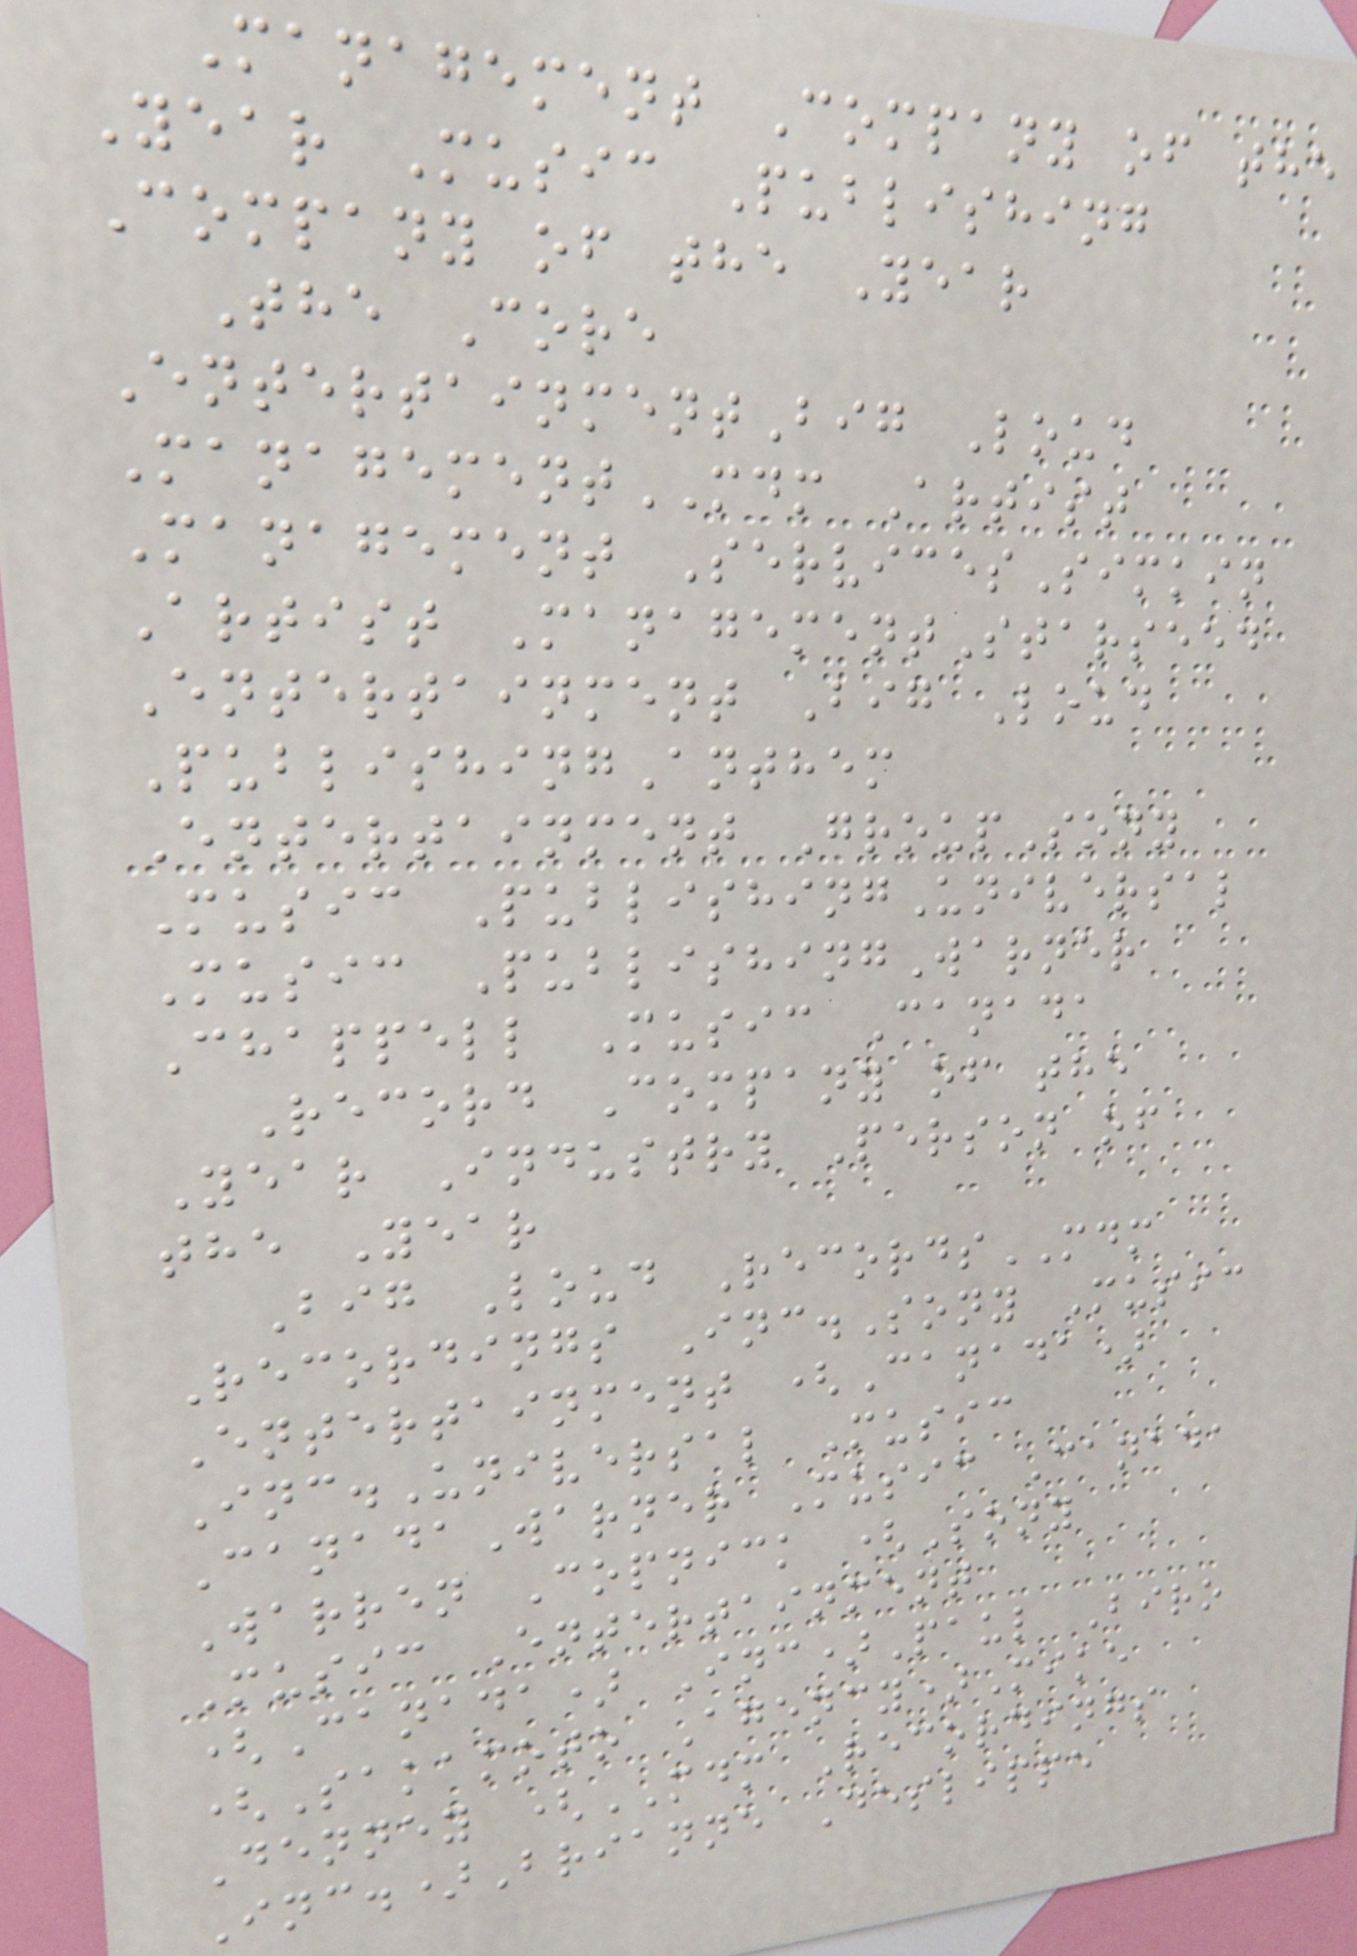Management Company of the
Year Music Publishing
Company of the Year
The Core
EntertainmentBig Loud
ManagementMDM Artist
Management ServicesSimkin
Artist ManagementStarseed
Entertainment Big Loud
PublishingAnthem
Entertainment GroupSony
Music PublishingUniversal
Music PublishingWarner
Chappell Music Canada
Record Company of the
Year Industry Person of
the Year
Big Loud RecordsMDM
Recordings Inc.Sony Music
Entertainment (Canada)
Inc.Universal Music
CanadaWarner Music Canada
Warren Copnick (Sony
Music Entertainment
(Canada) Inc)Paul Biro
(Sakamoto Agency)Mike
Denney (MDM Recordings
Inc.)Brianne Deslippe
